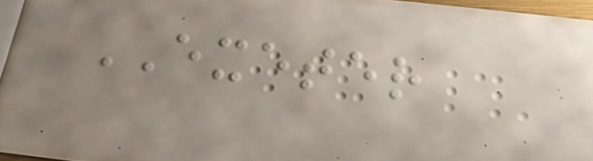EXETER
